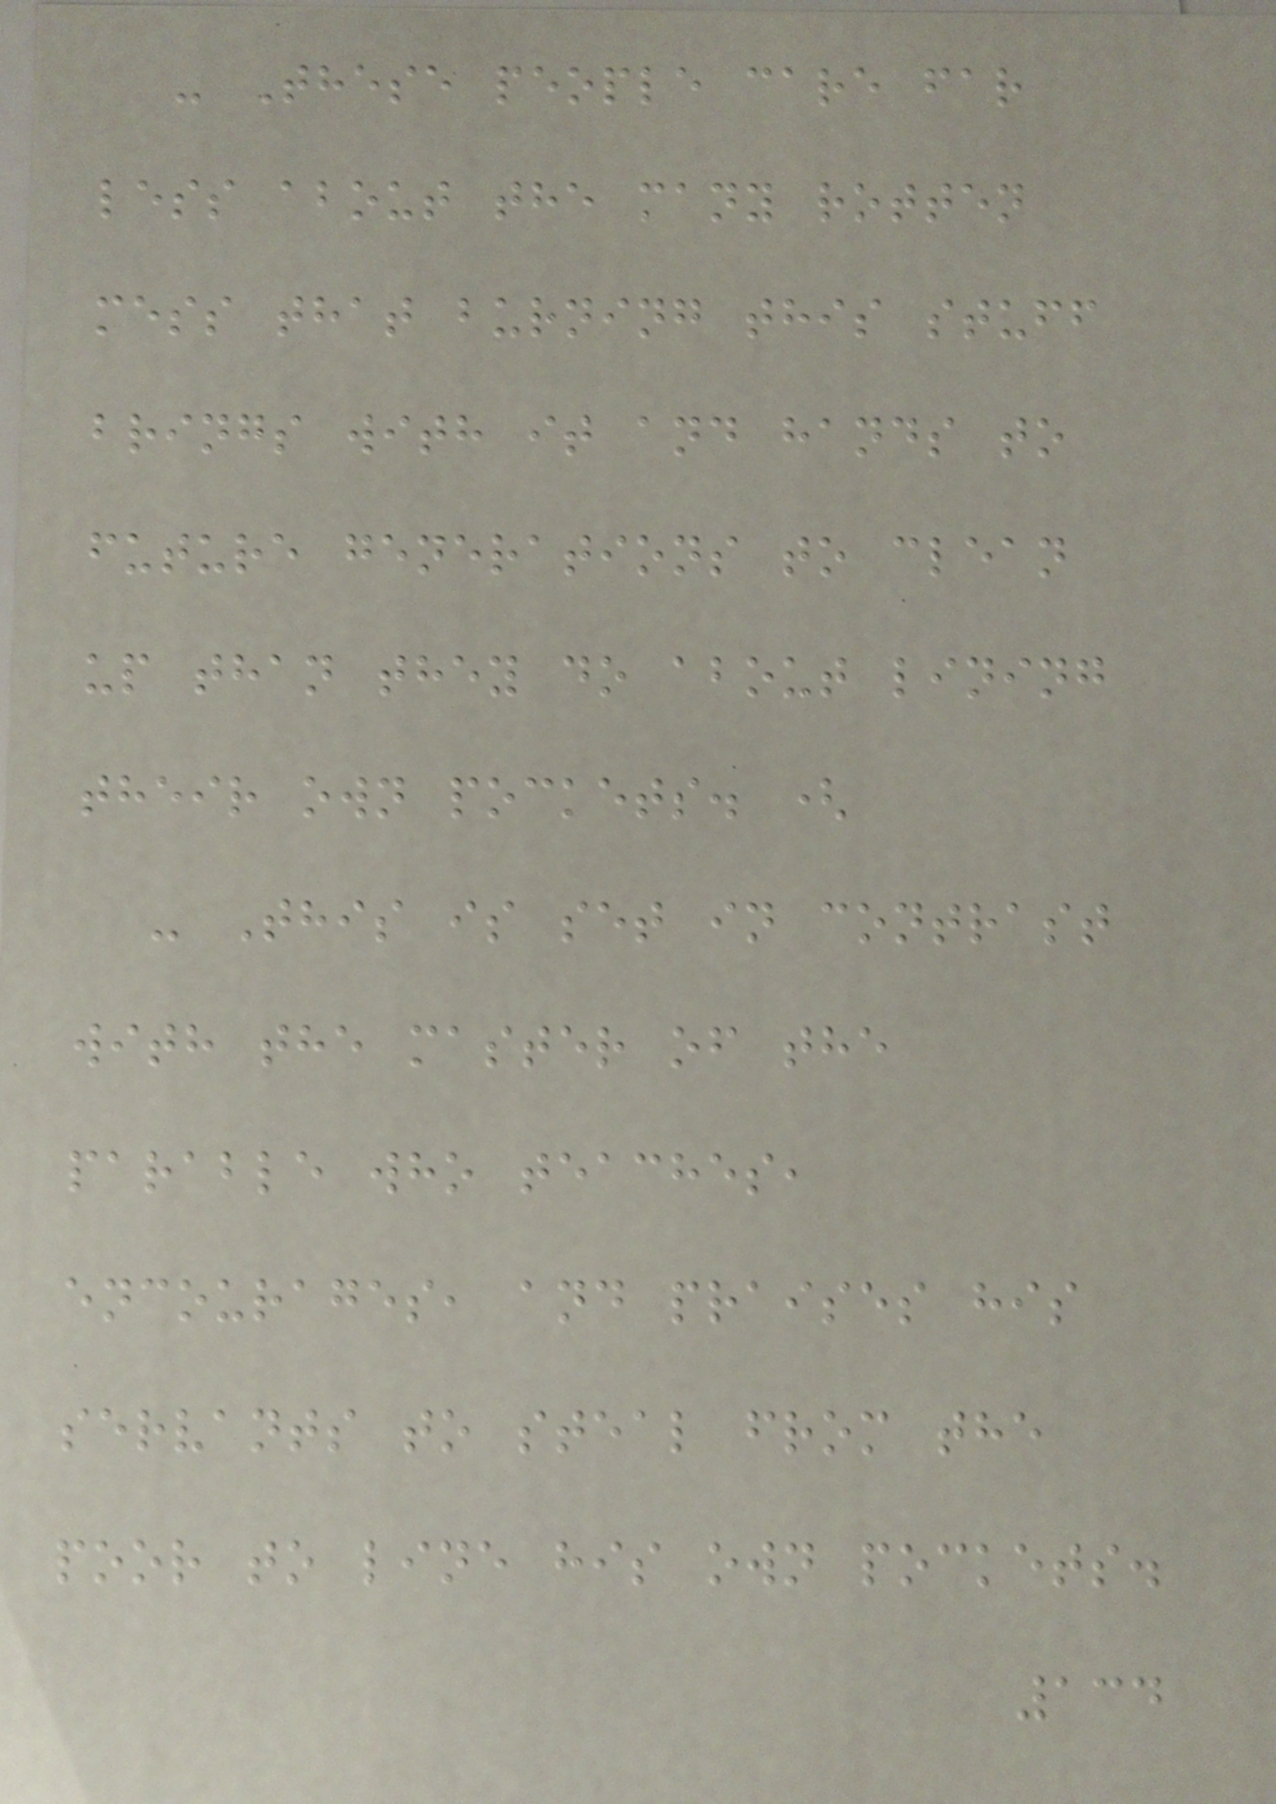- These people care far
less about the many rotten
mess that burning this stuff
brings with it and hands to
future generations to clean
up than they do about lining
their own pockets. (
- This is set in contrast
with the master of the
parable who teaches,
encourages, and praises his
servants to steal from the
poor to line his own pockets.
134
